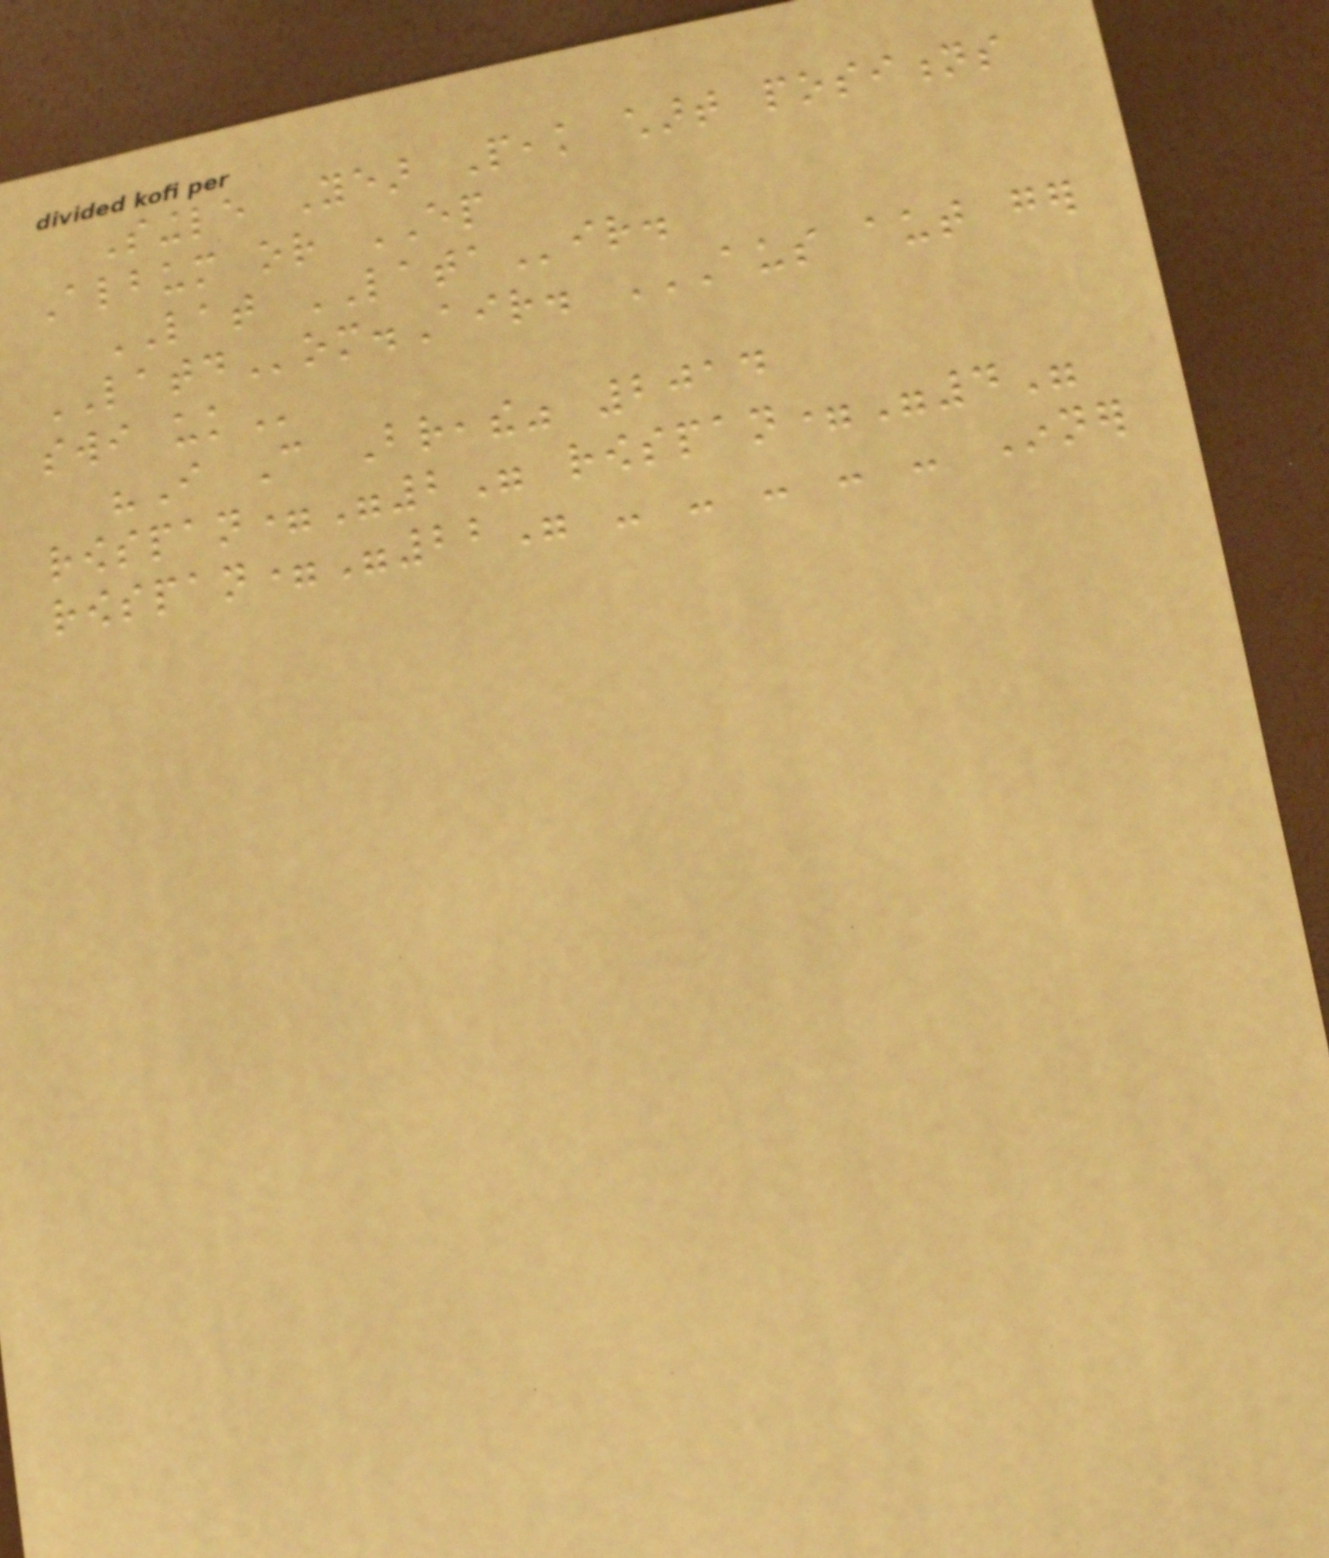Single Year Peak chart positions
Album or EP
LAT LATAir.
LATDom.Air. AUS AUT GER
SWI UK
"I Can Breathe" 2014
rowspan="2" rowspan="4"
rowspan="22" - - - - - Inner
